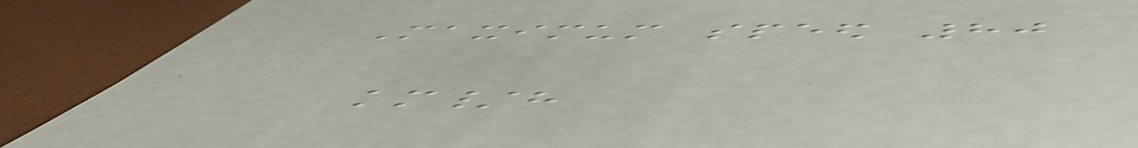Maximum speed 80
km/h
